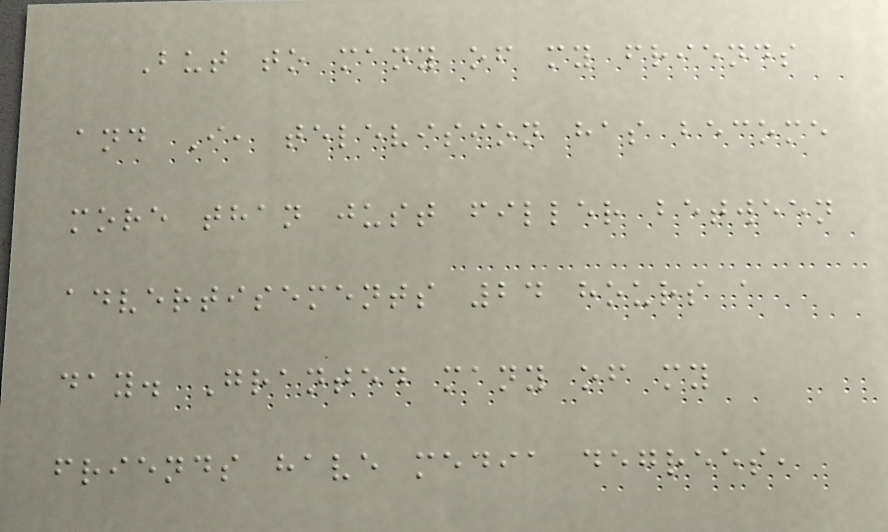But to many of my friends
and I, television has become
more than just filler between
advertisements 24 hours a
day. Granted many of my
friends have media degrees,
